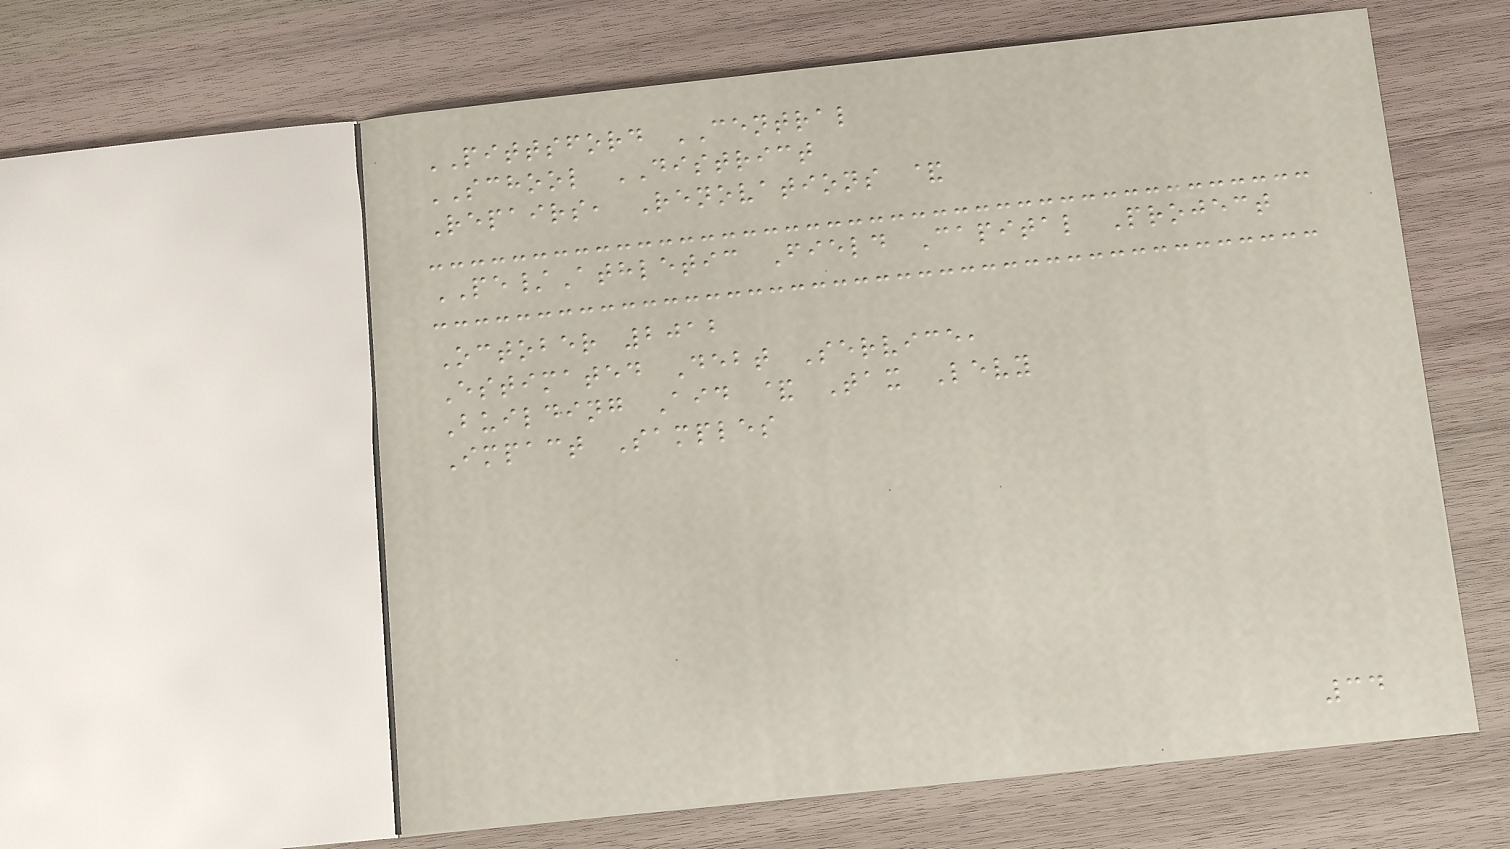PITTSFORD CENTRAL
SCHOOL DISTRICT
Repairs, Renovations &
PE/Athletic Field Capital Project
October 2012
Estimated Debt Service,
Building Aid & Tax Levy
Impact Samples
34
